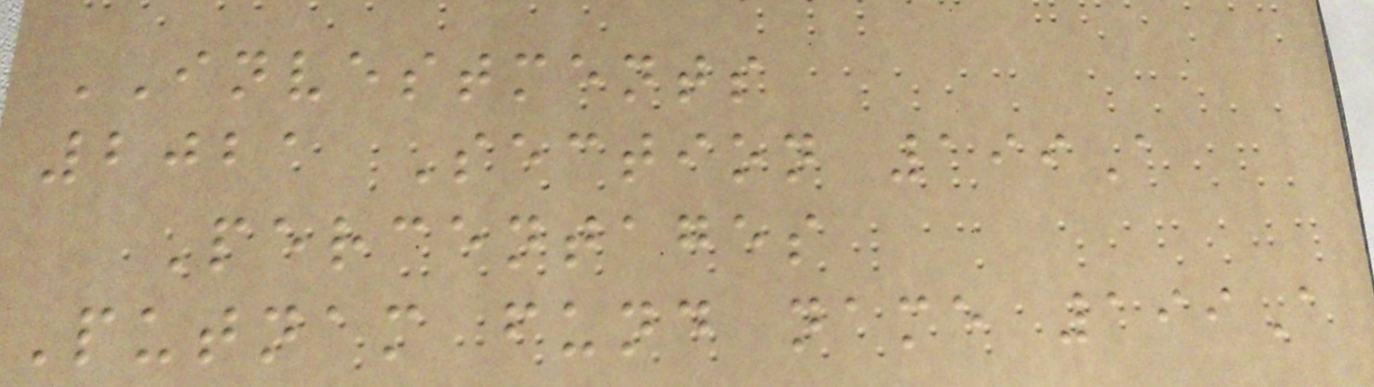INVESTMENTS
2021 Section 199A
Percentages
Putnam fund name 199A
